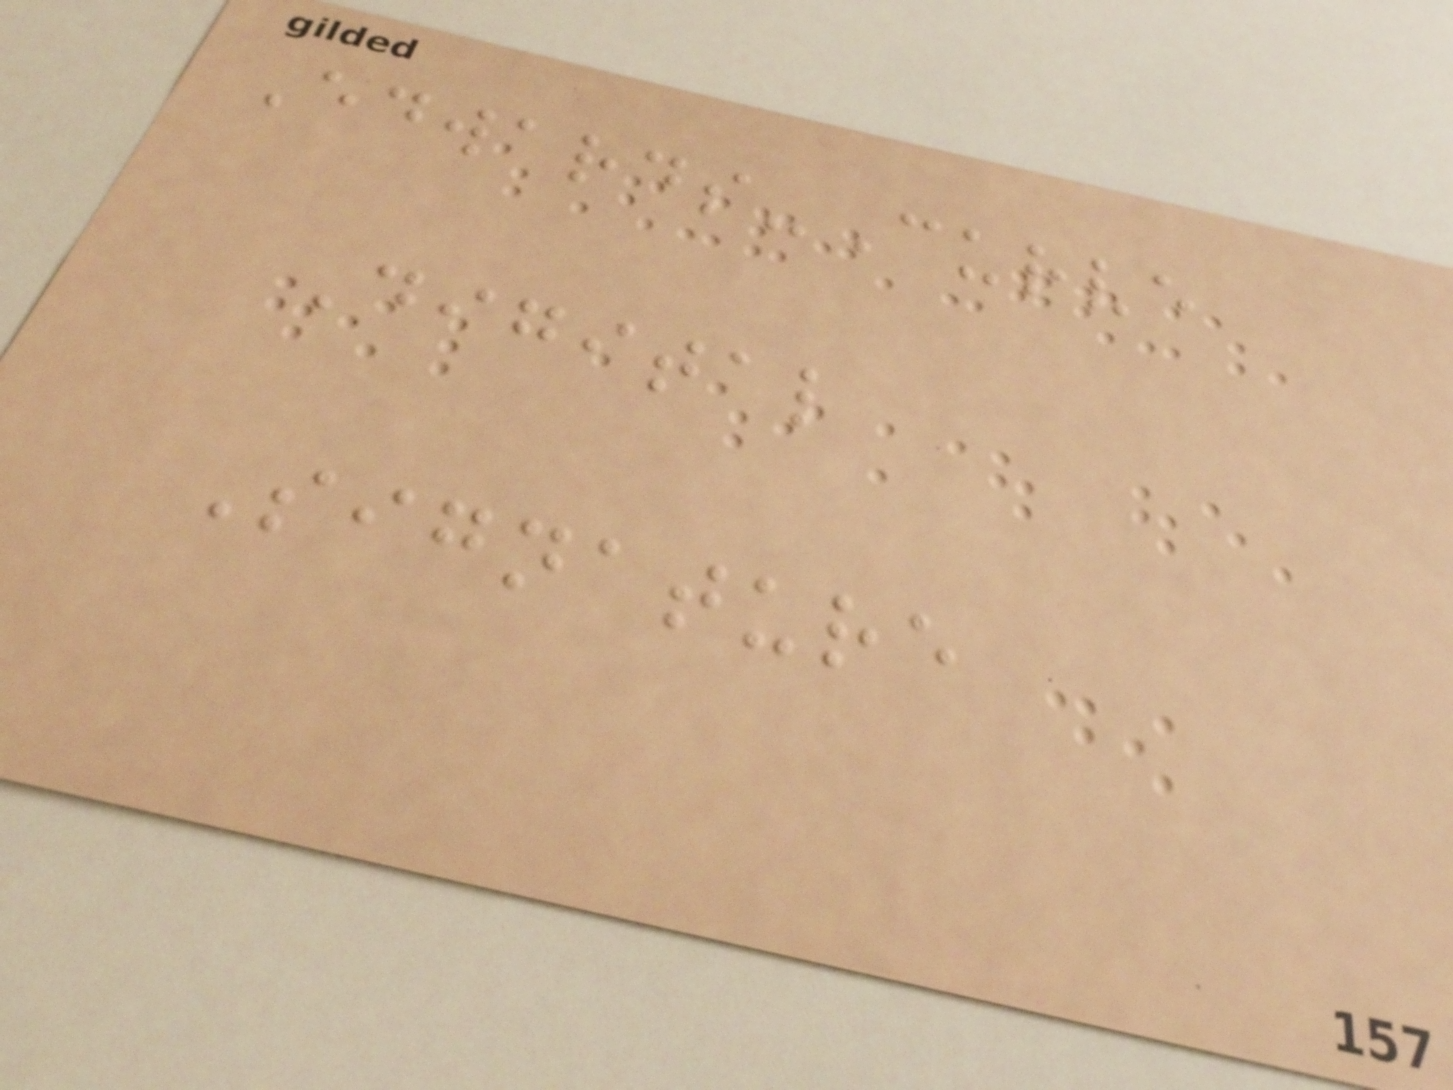Edwards-Curve
Digital
Signature
